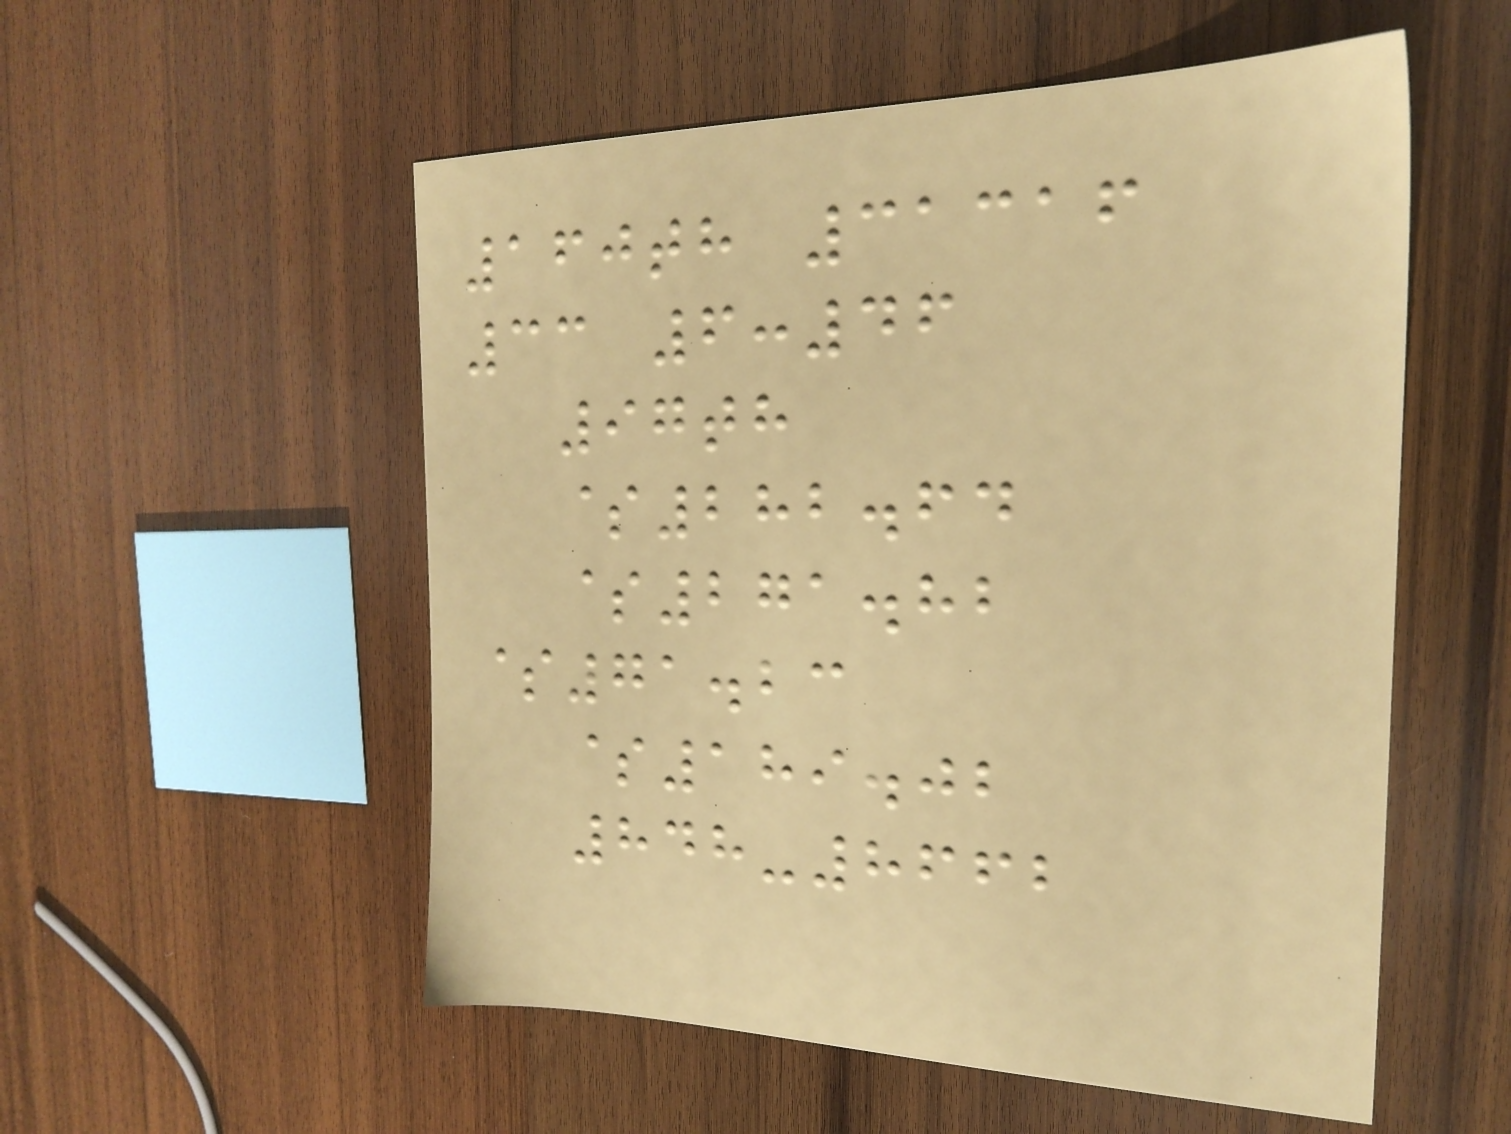160th 31316
33 6:46
97th
$282.64
$271.82
$71.23
$189.02
848-8662
